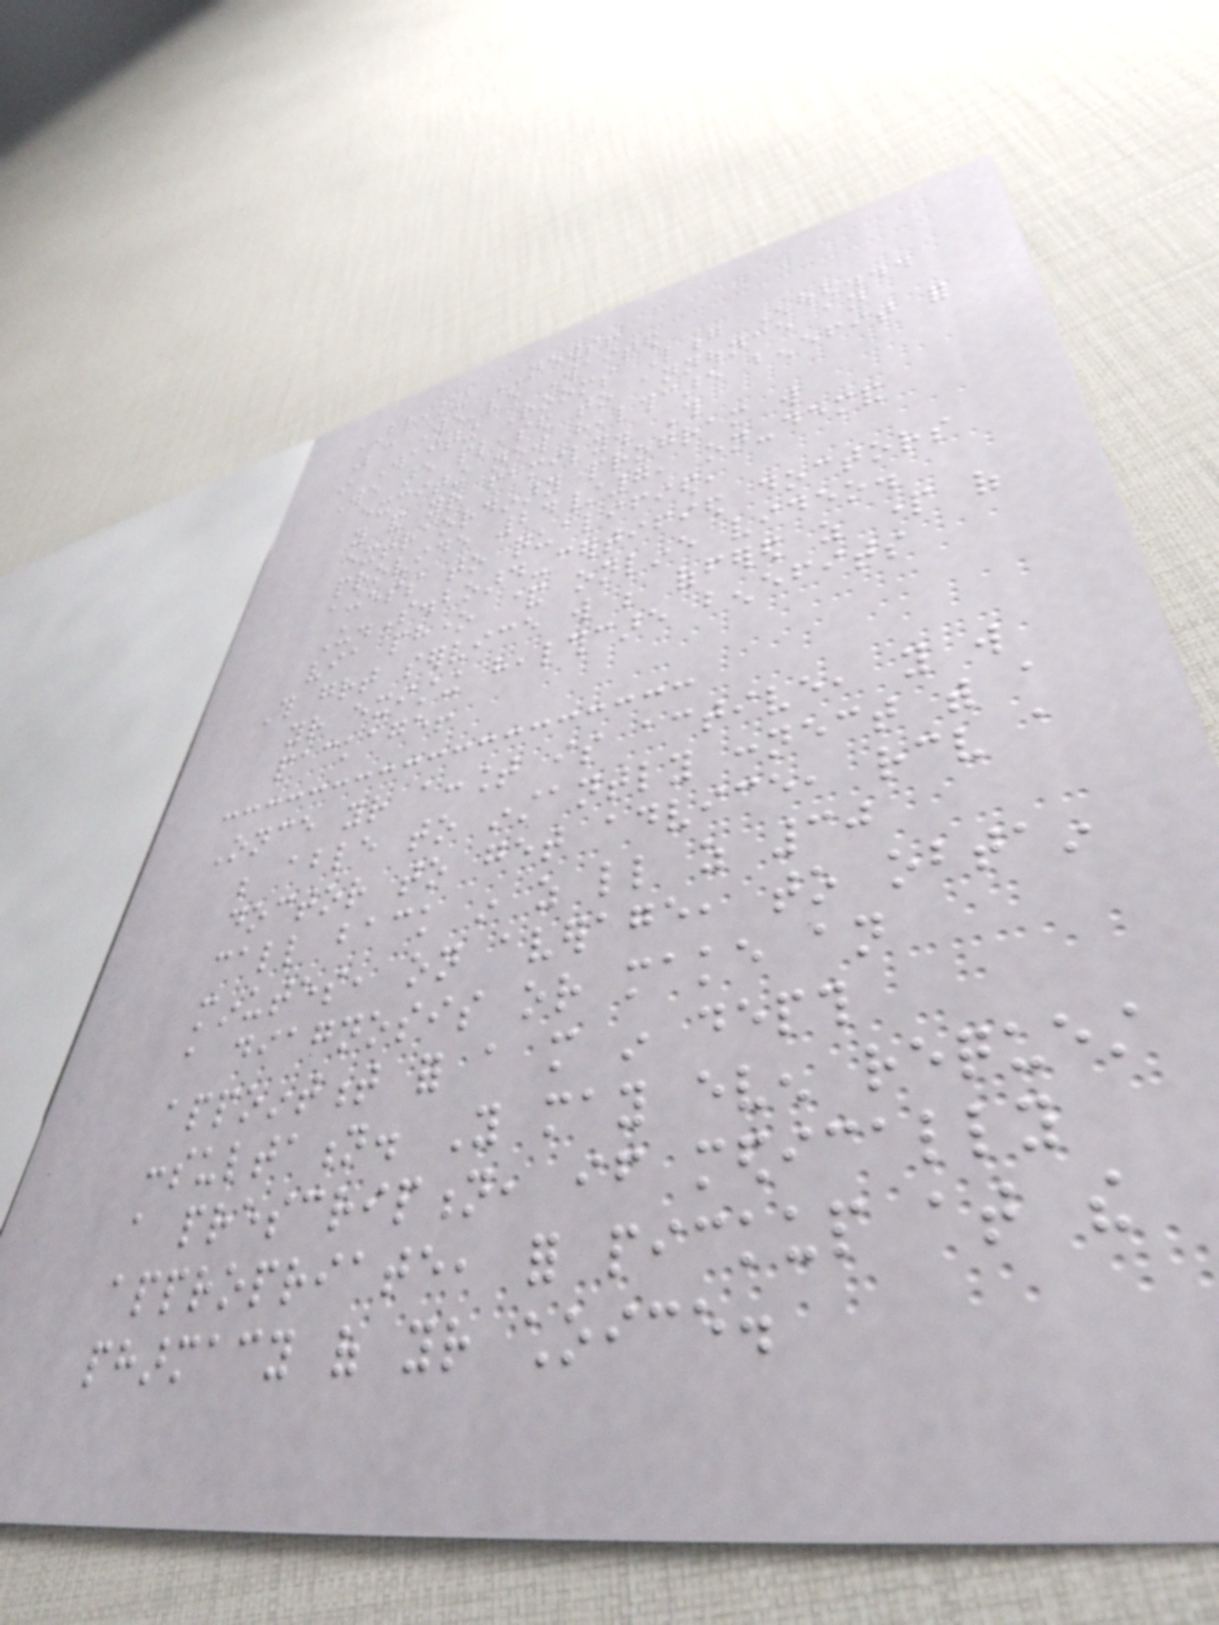BREAKING NEWS!
Because We've Waited
in Waiting Rooms Long Enough...
We are pleased to announce an
exciting new healthcare benefit for
you and your family. This
extraordinary program will
provide 24/7, on-demand
access to qualified,
U.S.board-certified doctors
via phone & online video.
This great service will be offered as part of
your existing healthcare benefits
package!
Once your account is active, you will
be able to instantly connect with a
doctor to get advice, receive a
call back in as little as 30
minutes, on average, to obtain
a diagnosis or make an
appointment for a more in depth
consultation. You may even request
a prescription, if medically
appropriate, for pickup at the
pharmacy of your choice.
